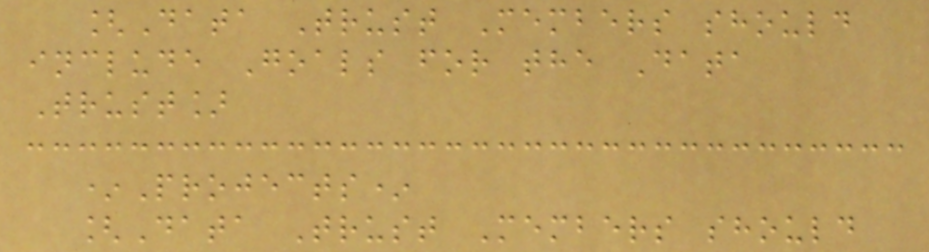[Data Trust Members should
include Goals for the Data
Trust]
*Projects*
[Data Trust Members should
